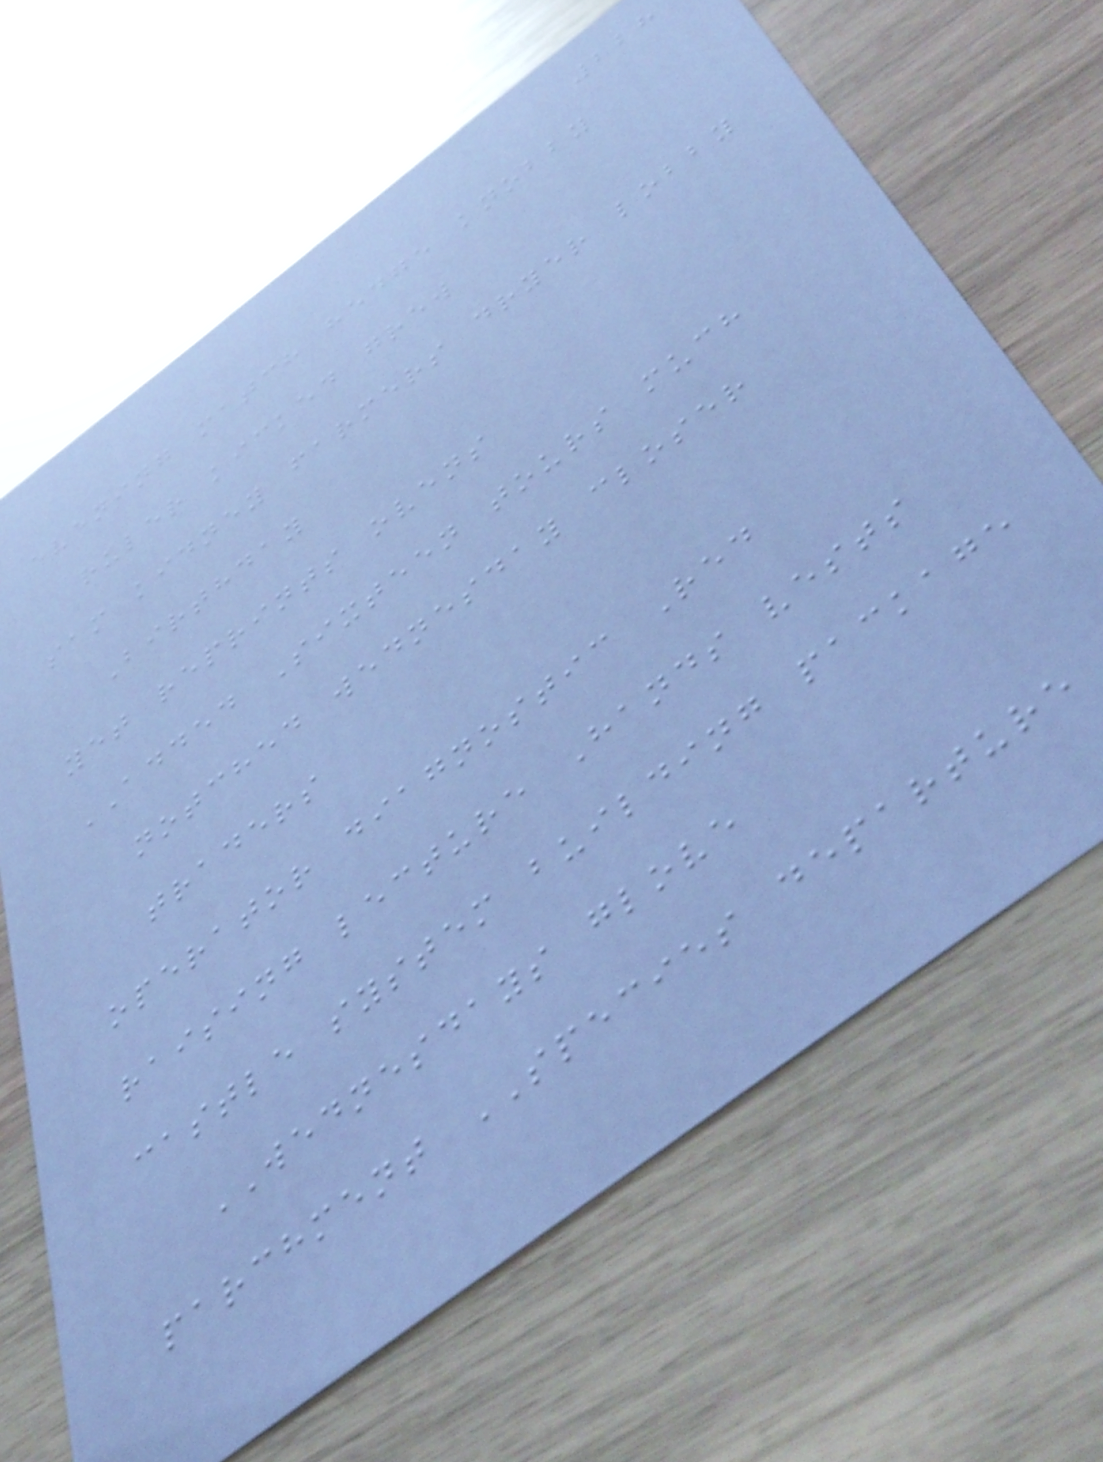228
evening match hedge knobby
ruler kicked grew
sam kidney farmers dryer lobby
Birthday
yet reprints ovens
ADDED Sixteen tours much
notched wednesday closer
traders
operator diagnostic Red
raising lecture Hands vests
castle system building package
WEDNESDAYS glove
parchment SPECIES departure
